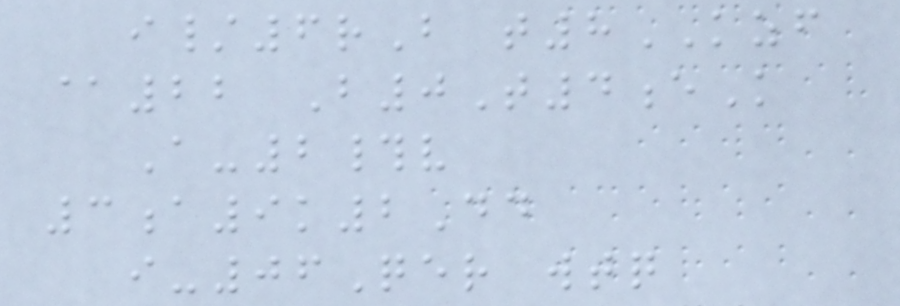i/6rB t8KZF
@22 B0T4eK
A-2#v
3a9k2Dd
i-06Qer wtq
